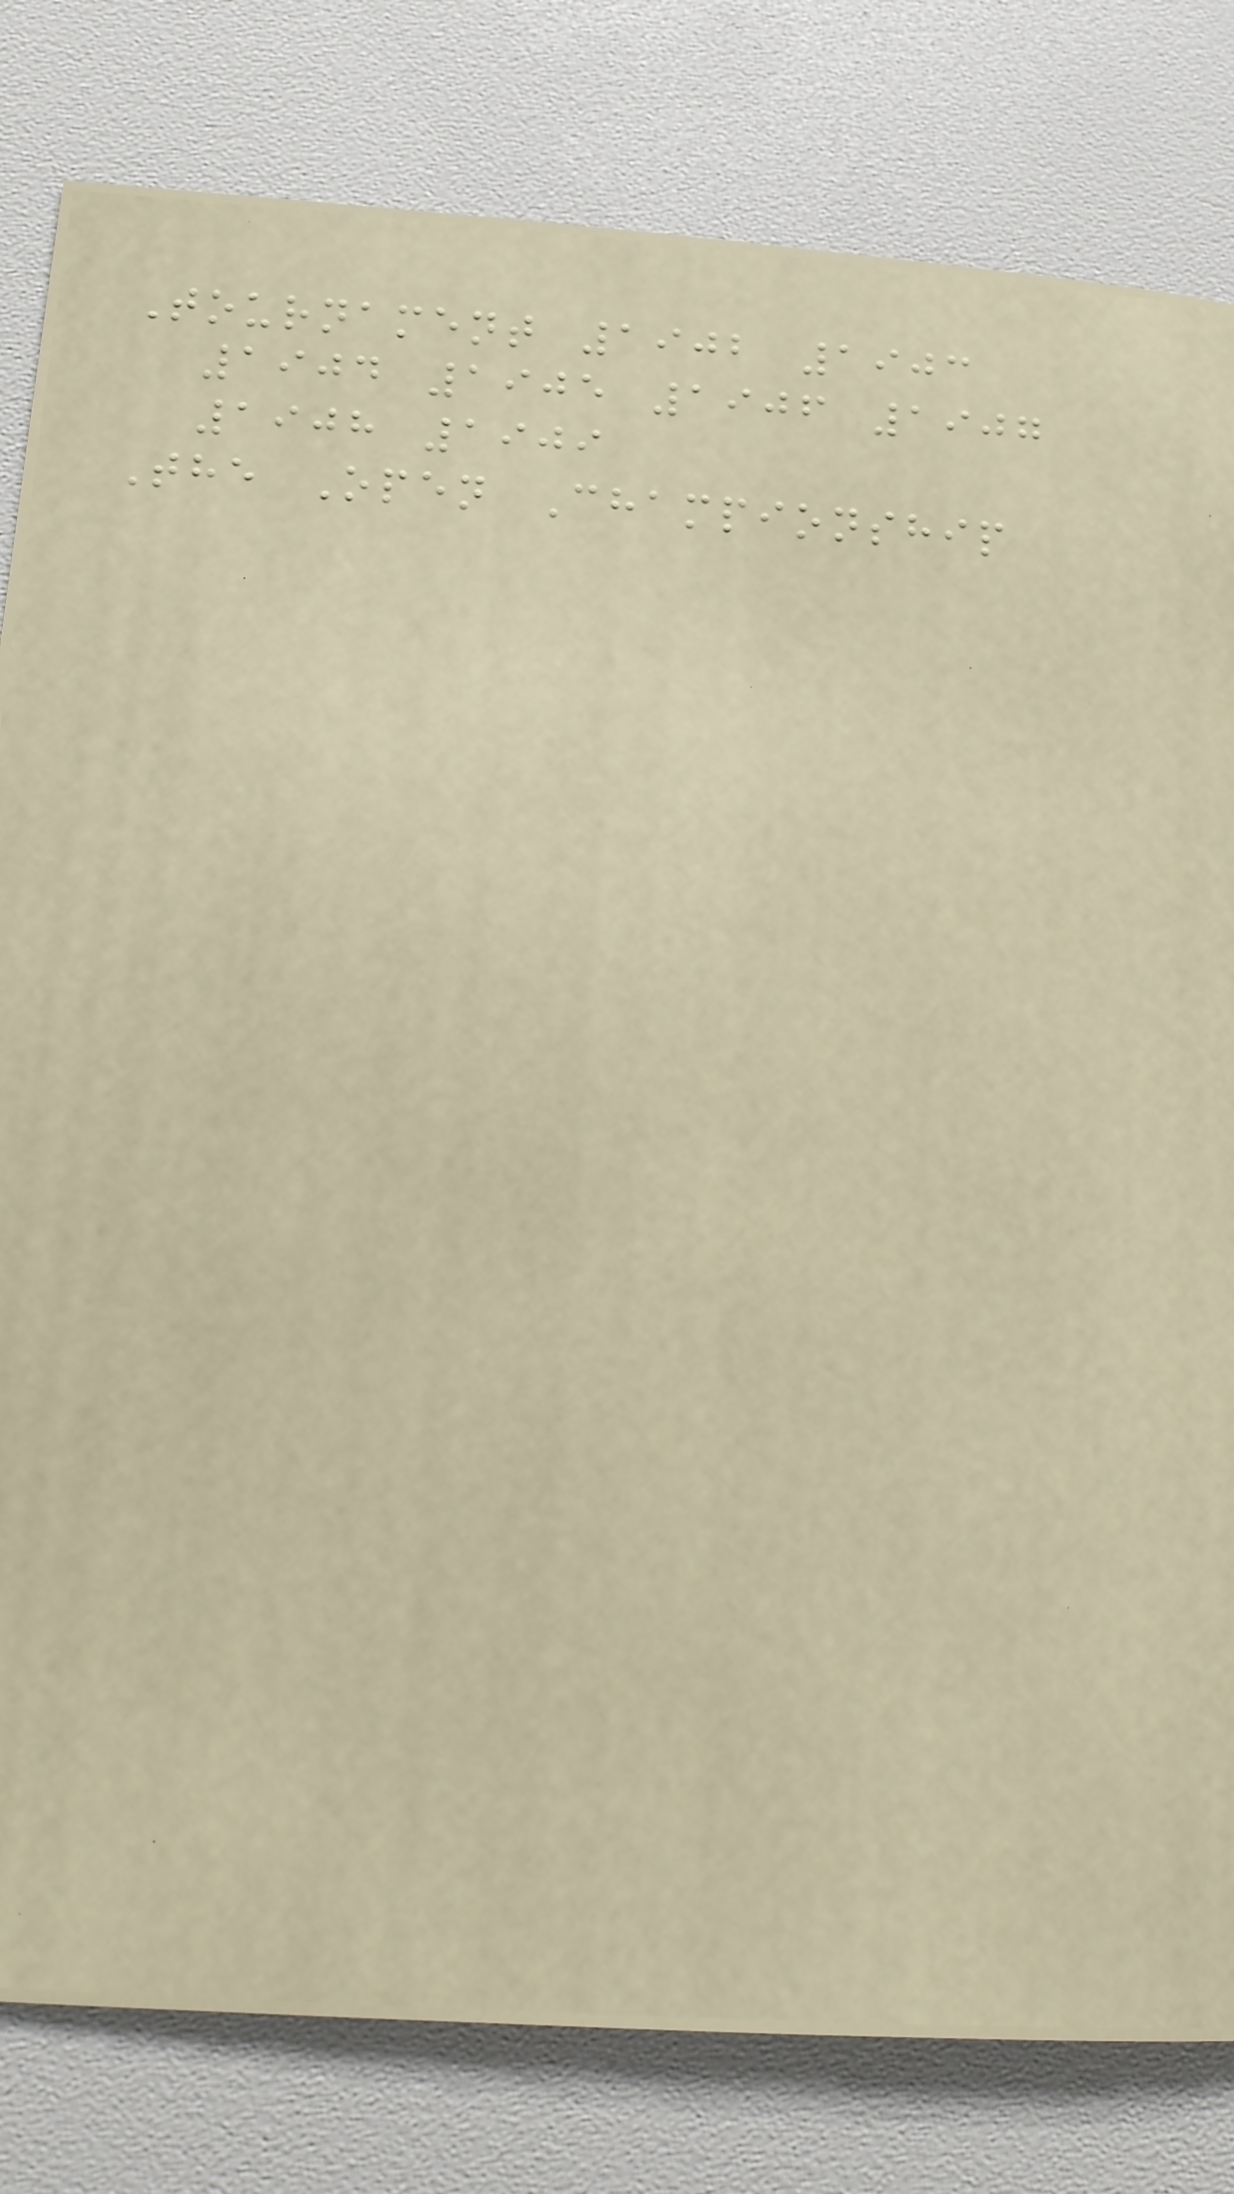Tournament 1902 1903
1904 1905 1906 1907
1908 1909
The Open Championship
